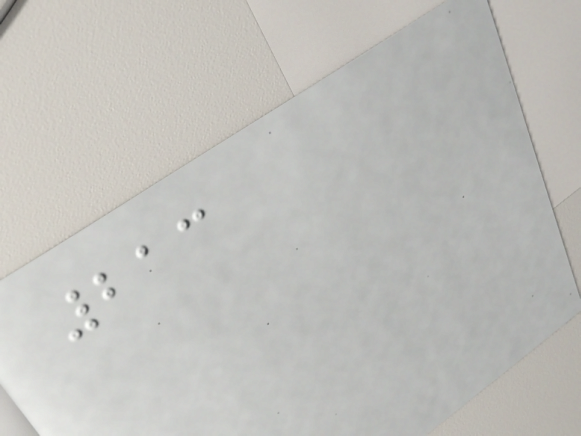213
